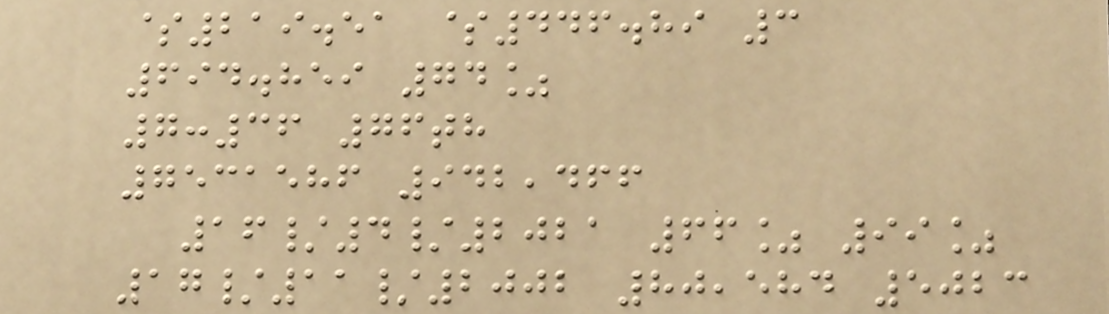$219.51 $446.89 3
694.859 74%
7:36 76th
7531586 942,466
16/4/2021 66% 99%
17/11/2002 80,584 5023
